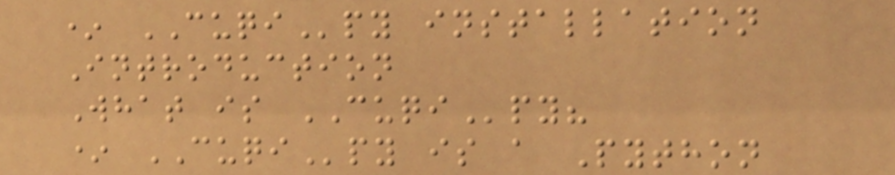* CUQIpy installation
Introduction
What is CUQIpy?
* CUQIpy is a Python
